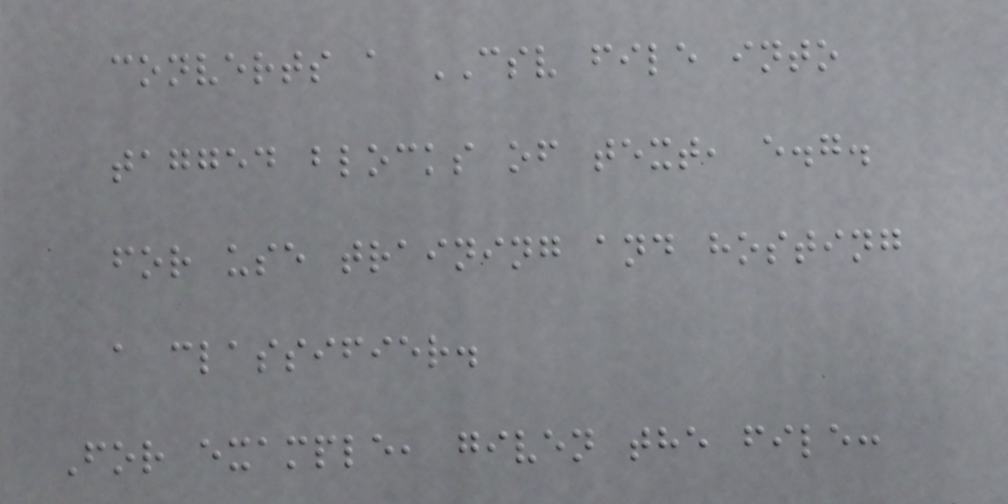converts a CSV file into
tagged blocks of text, e.g.
for use training and hosting
a classifier.
For example, given the file:
